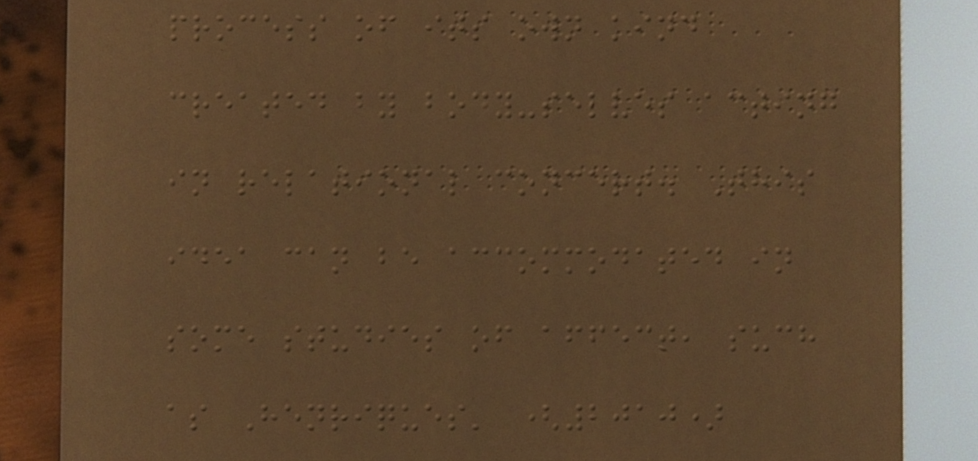process of its own kind
created by body-selves acting
in relational concert. This
idea can be accommodated in
some studies of affect, such
as Henriques' (2010)
